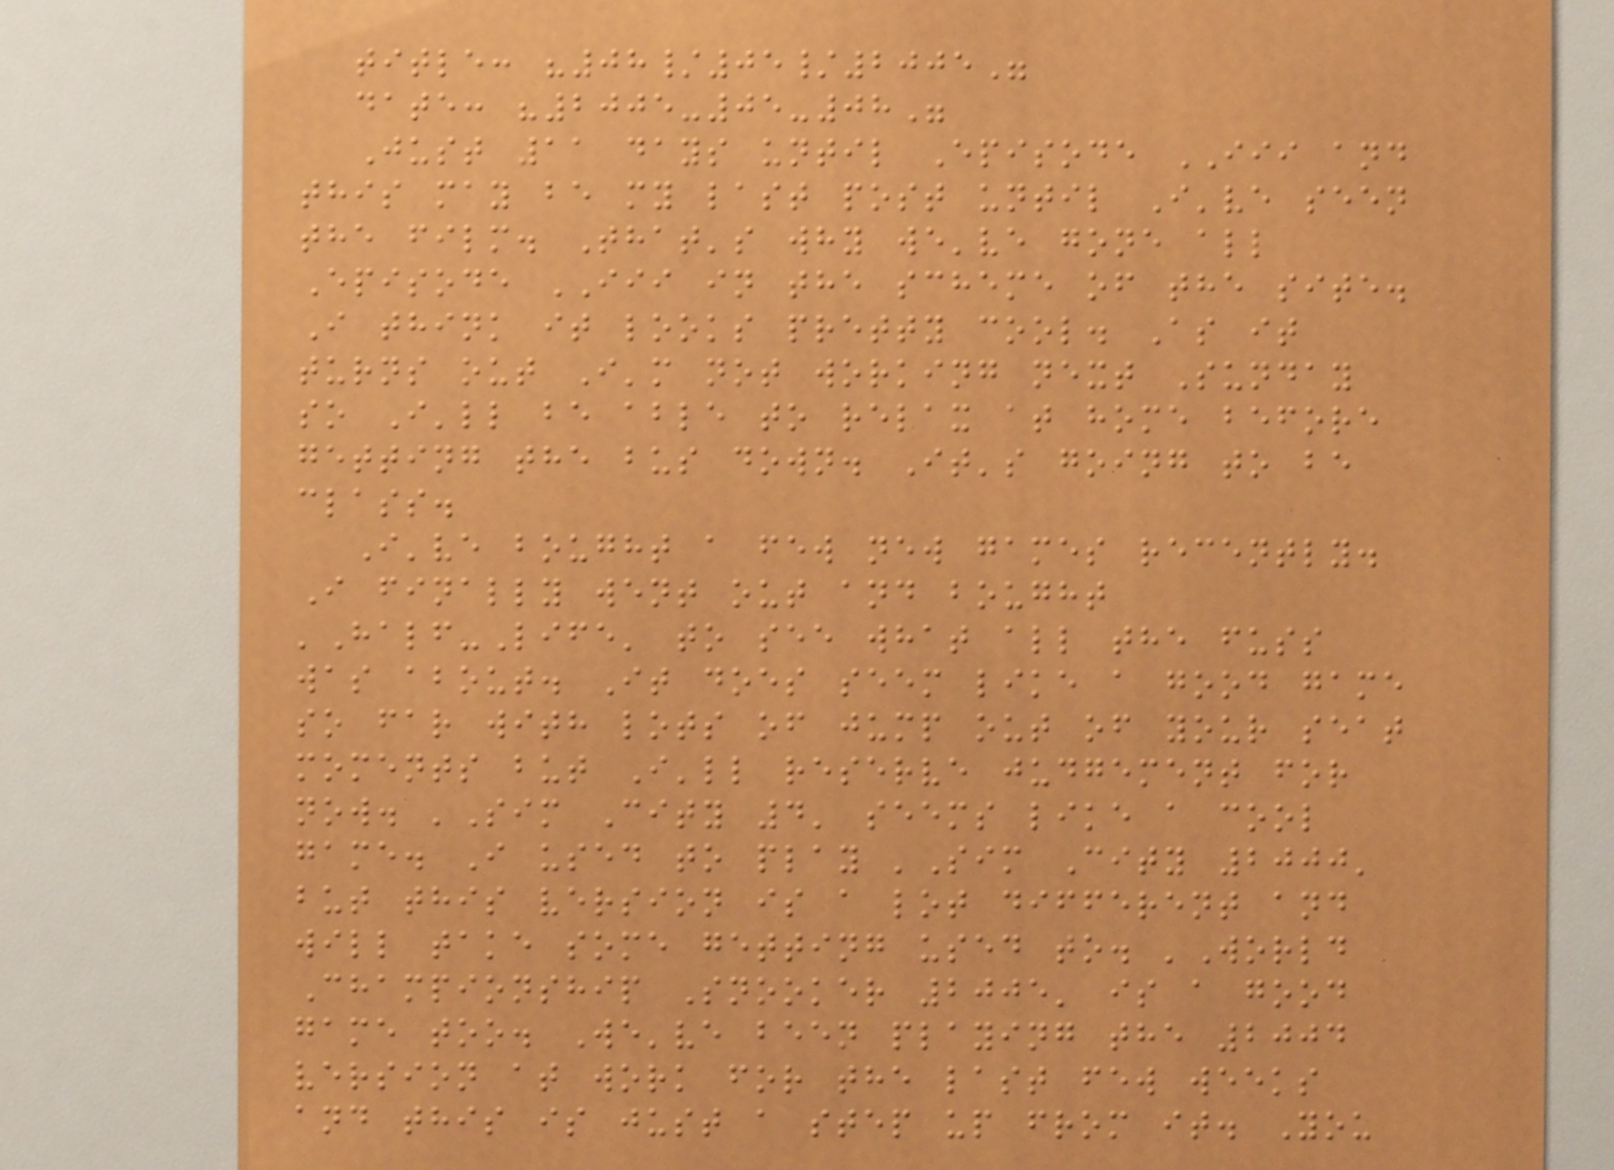title: "08/05/2005"
date: "2005-05-08"
Just 11 days until Episode III and
this may be my last post until I've seen
the film. That's why we've gone all
Episode III in the scheme of the site.
I think it looks pretty cool. As it
turns out I'm not working next Sunday
so I'll be able to relax at home before
getting the bus down. It's going to be
class.
I've bought a few new games recently.
I finally went out and bought
'Half-Life' to see what all the fuss
was about. It does seem like a good game
so far with lots of jump out of your seat
moments but I'll reserve judgement for
now. 'Sim City 4' seems like a cool
game. I used to play 'Sim City 2000'
but this version is a lot different and
will take some getting used to. 'World
Championship Snooker 2005' is a good
game too. We've been playing the 2004
version at work for the last few weeks
and this is just a step up from it. You
